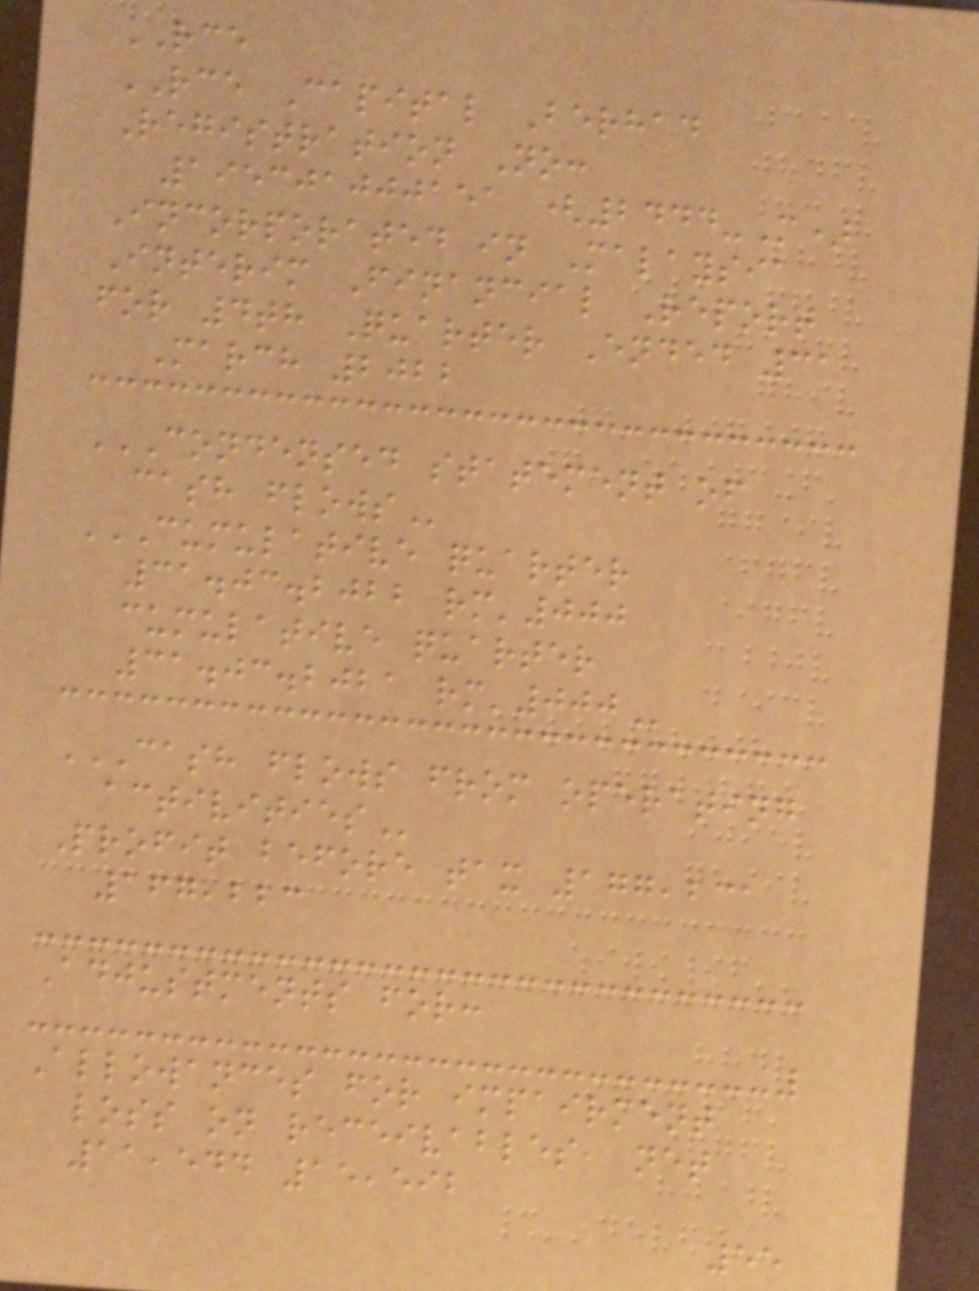RCE
RCE Capital Berhad
Registration No:
195301000151 (2444-M)
Incorporated in Malaysia
Interim Financial Report
for 4th Quarter Ended 31
March 2022
CONDENSED STATEMENT OF
CASH FLOWS
CUMULATIVE QUARTER
31.03.2022 RM'000
CUMULATIVE QUARTER
31.03.2021 RM'000
CASH FLOWS FROM OPERATING
ACTIVITIES
Profit before tax 177,231
167,223
Adjustments for:
Allowances for impairment
loss on receivables, net
11,544 15,592
55
